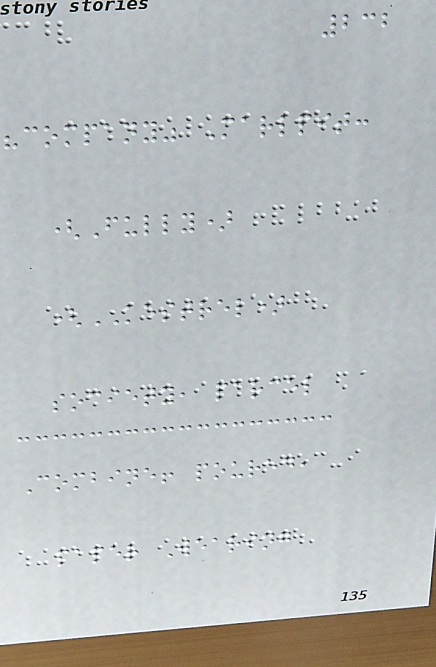232
"company" Marlpit:
(Fully)
(KESTREL)
society, parcel
Combine! poured,
paper Wearing
